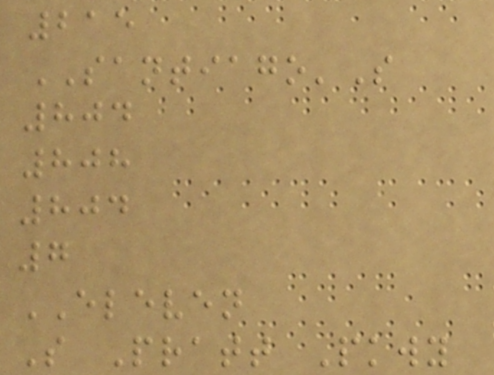215
SANTIAGO'S
804
808
804
7
ELEVEN
S Pratt Pkwy
